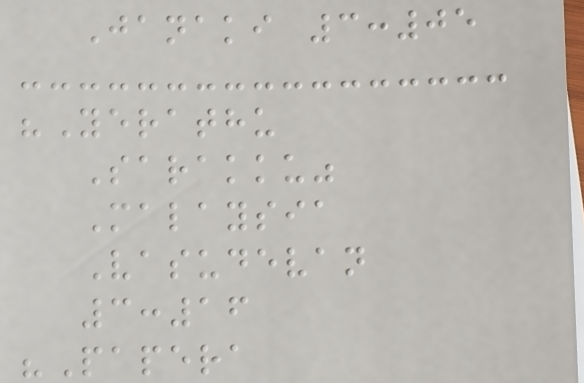Janaki 3:05
"Yerathu
Sarakku"
Malaysia
Vasudevan
3:16
"Papera
